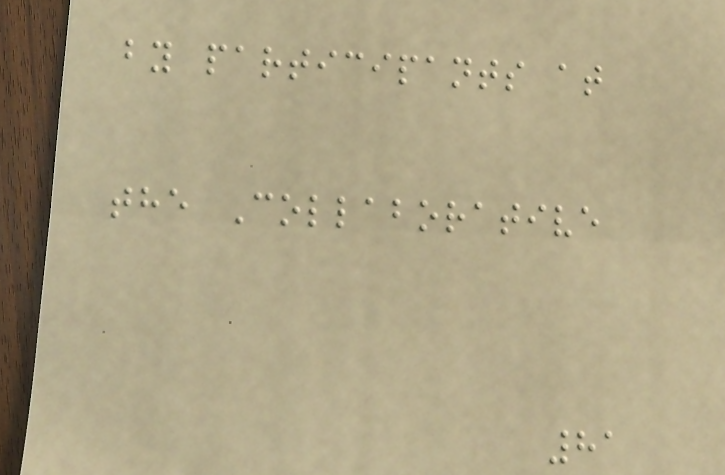by participants at
the Collaborative
81
